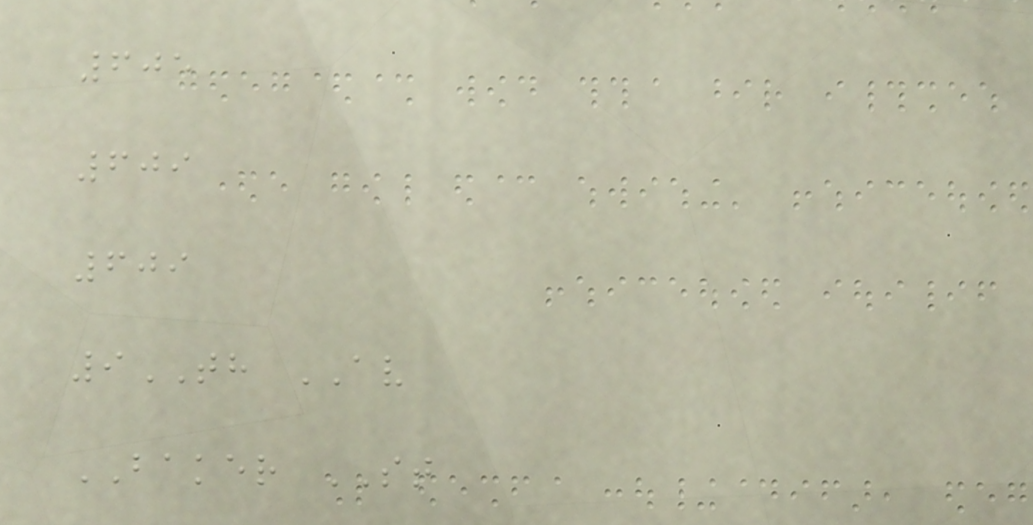605
609
609
9TH AV
BAKER ST
